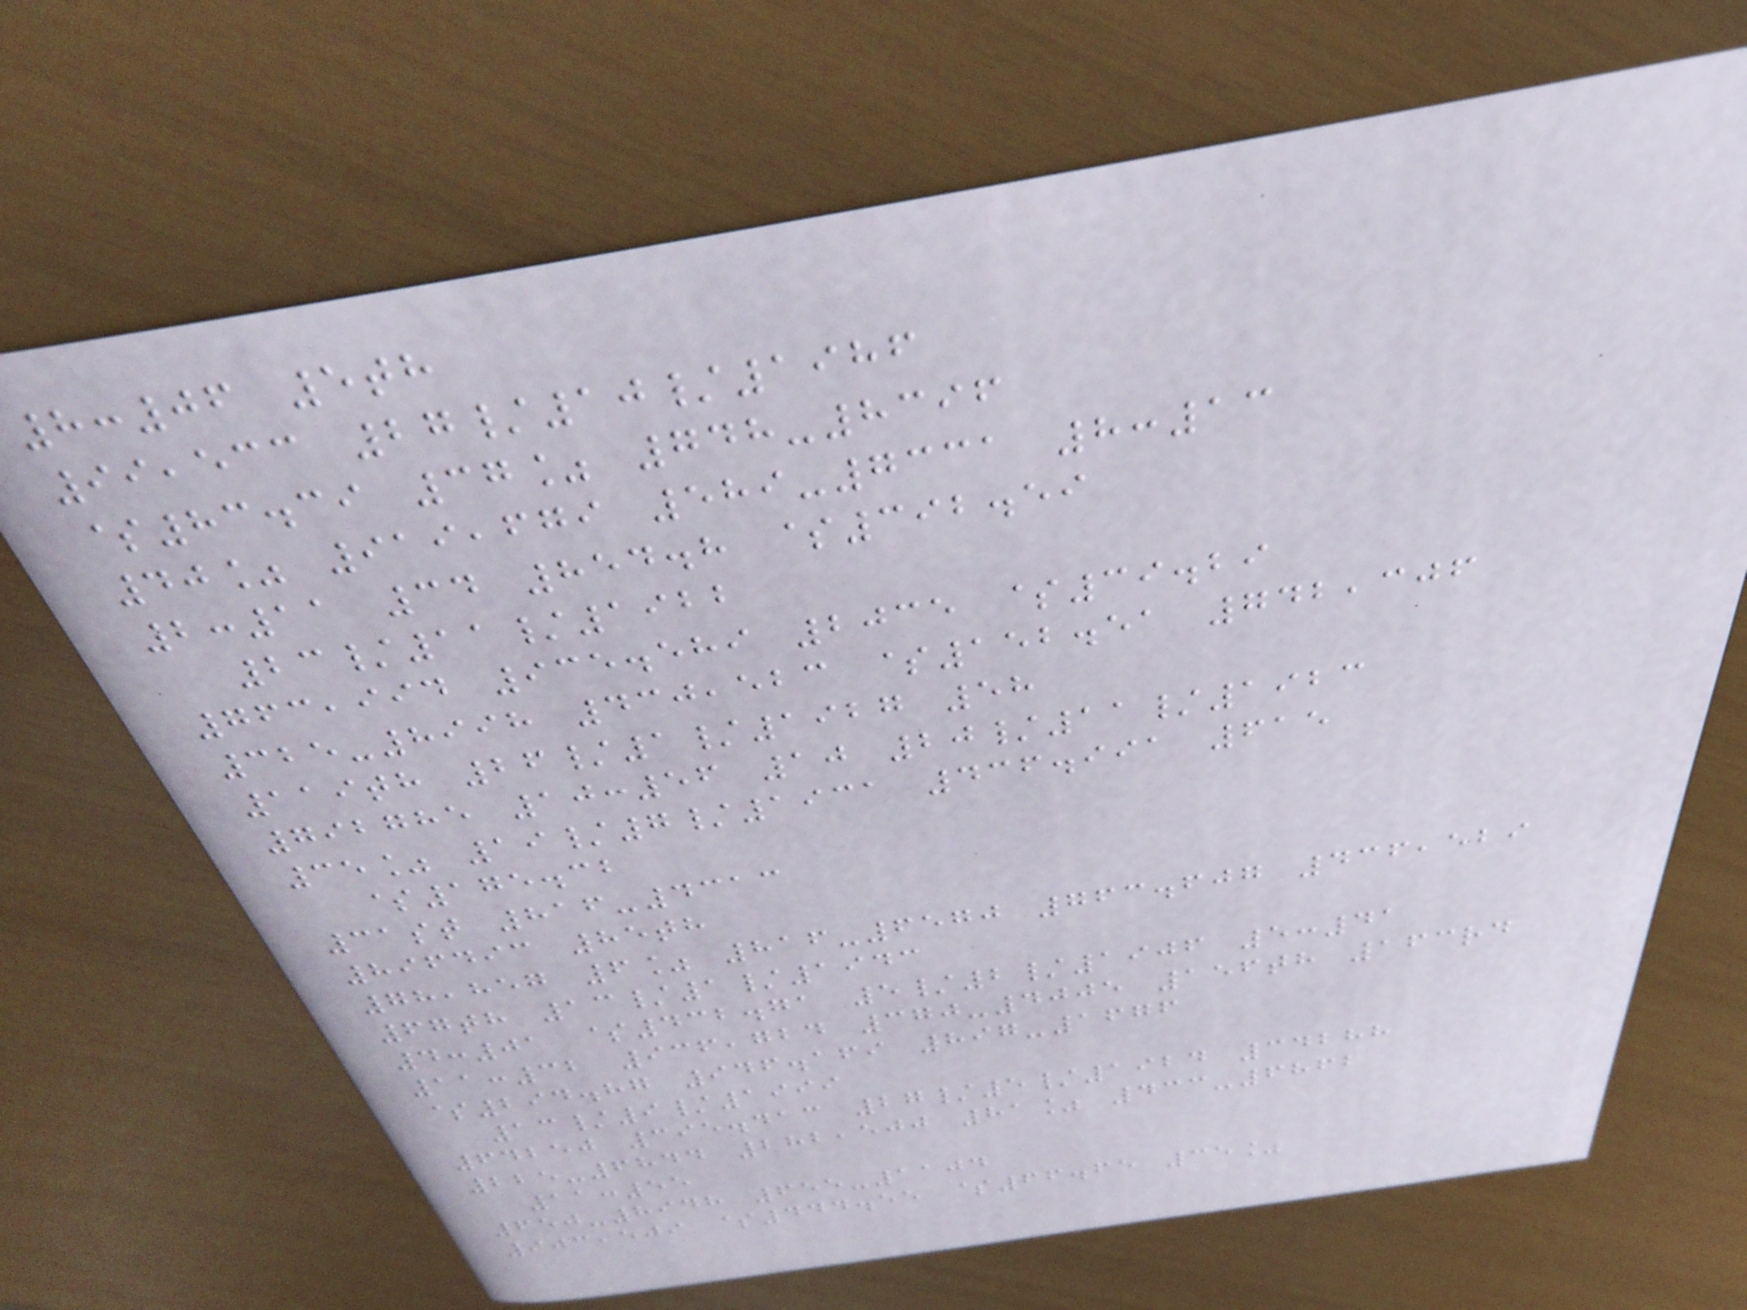8:06 5th
99,533 27/10/1986
$83.39 37% 748-8396
40% 919,679 589-7331 8:13
2:11 34 854.8 $392.59
23/11/1922
763,994 935.589 2035 $39.29
325-8998 430,523 $152.51 742,306
119th 26/1/1927 58
792785 10:56 10 20/11/1923
35% 19/7/1931 436.991 615
$175.32
31st 816-4313
896493 85th
78,857 6% 816-6570 763.607 436,529
67th 13/1/1943
4:01 $432.71 5/2/1906 5:41
11:32 936,724 370-4005 156th 163rd
$294.87 946.169 897-1676
13/9/1999
64250 395.413 27/5/1924 34288
225-6844 282,500 81% 433-6862
11:55
650-8948 655-1104
903,509 $444.55 $66.65 35%
